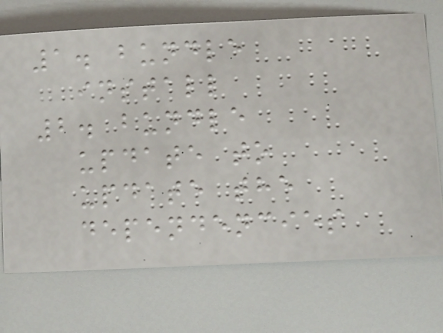1. bundle
install
2. bundle
update to
update the
dependencies
